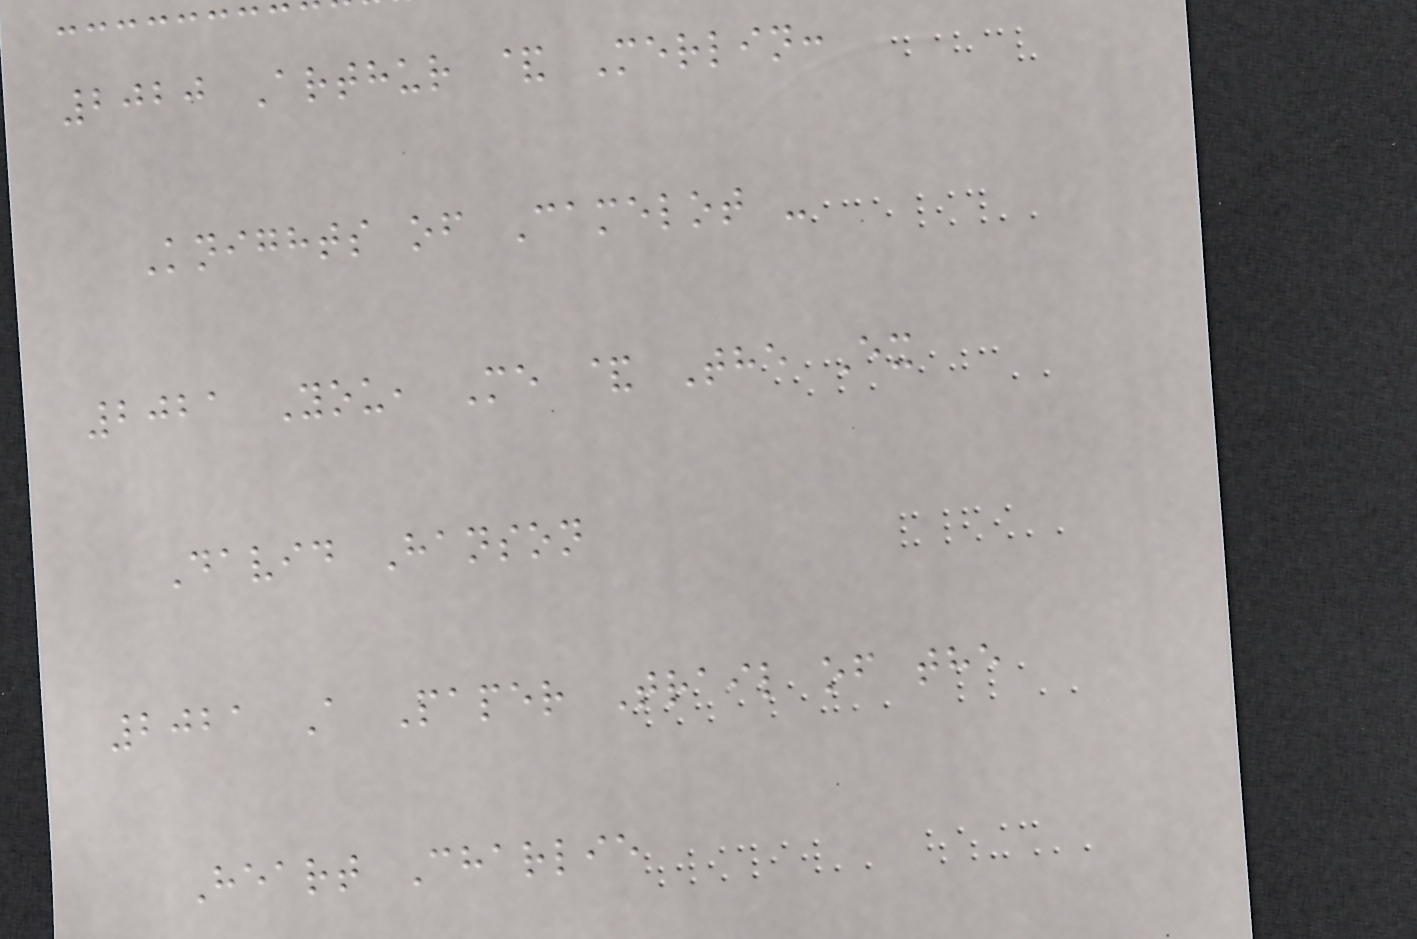2020 Arthur & Merlin:
Knights of Camelot -
2021 You, Me & The Ex
David Hanson
2021 A Paper Trail of the
Heart Charlie
